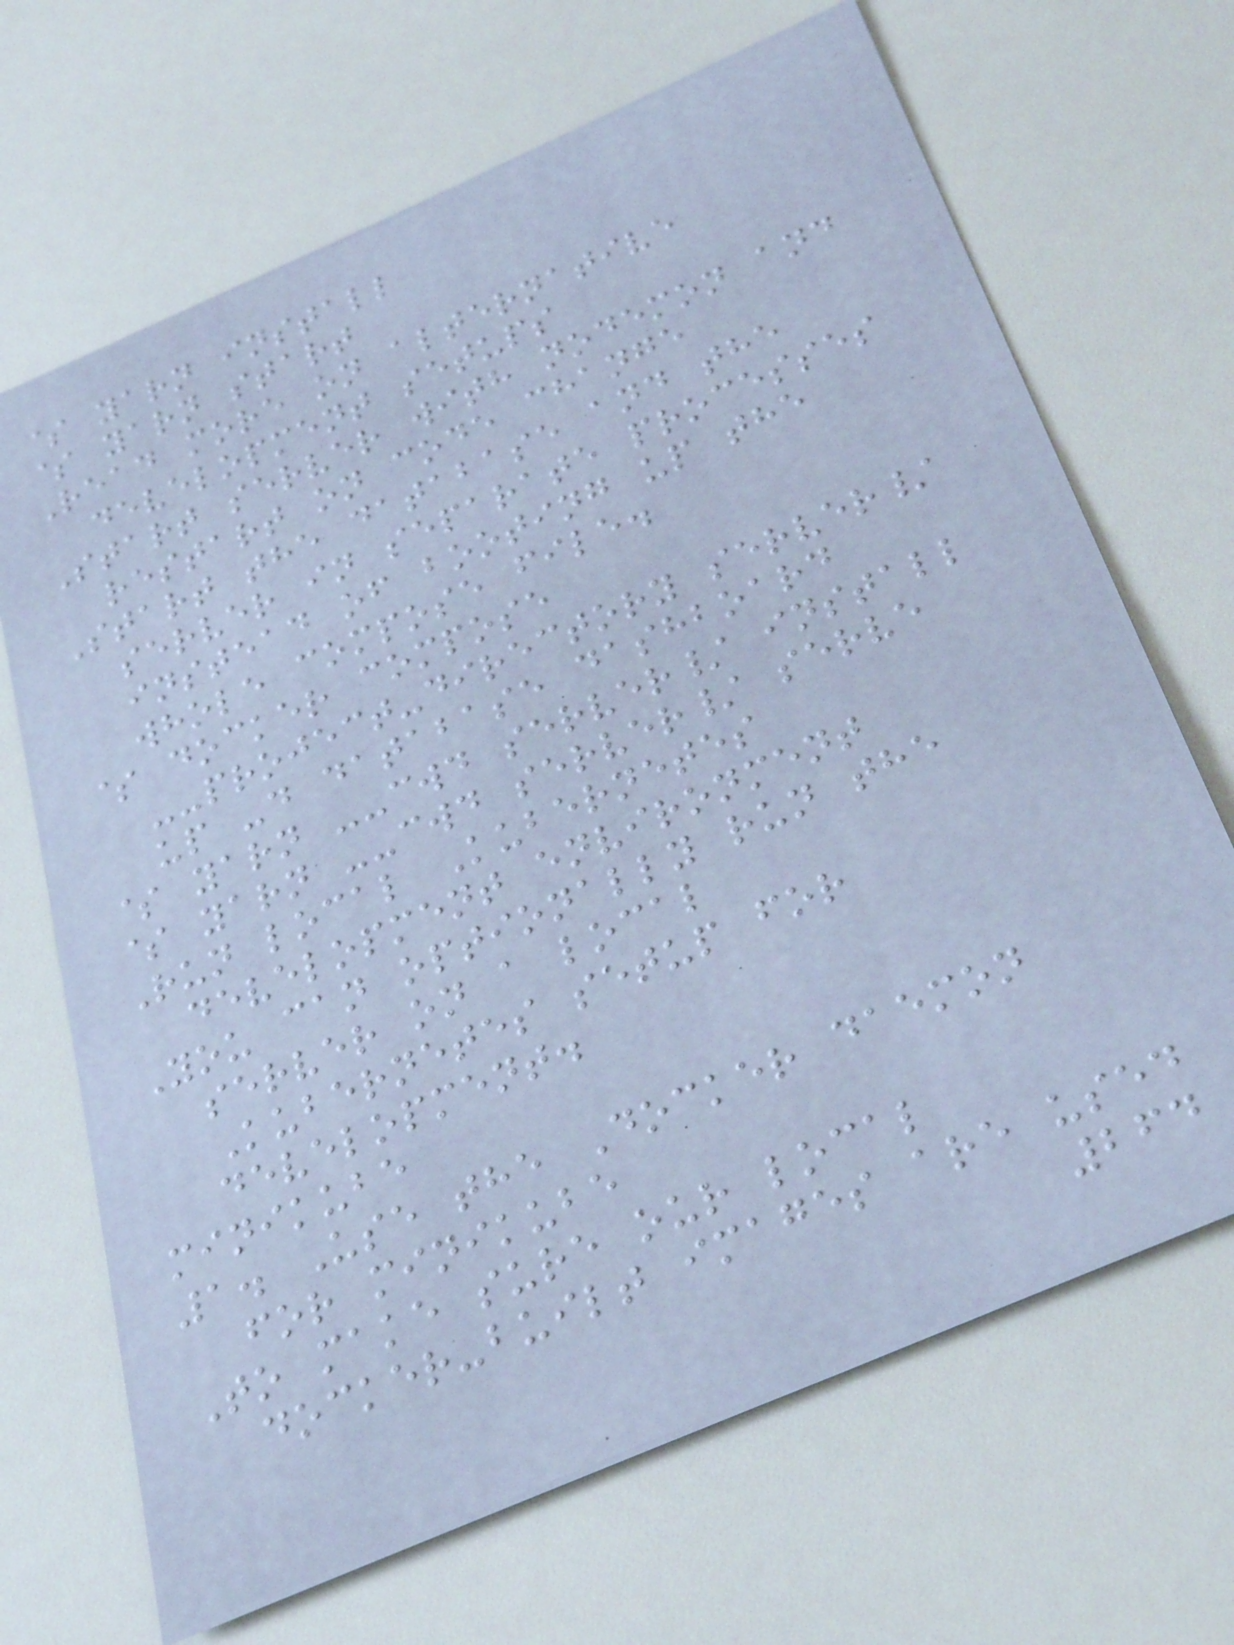$ yarn install
$ yarn start
Read more on alternative
development setups
Start server with nodemon and
restart on code change
Start the database and the
server in separate processes
instead of booting up the
whole compose file.
$ docker compose
--project-directory server/
up -d database dashboard
$ yarn --cwd server/ install
$ yarn --cwd server/ serve
Run local Kubernetes
development environment
You can optionally run the
server on a local
Kubernetes setup for
development.
minikube
1. Use the Docker daemon
for minikube
To make sure our local
docker-built images are used
264
